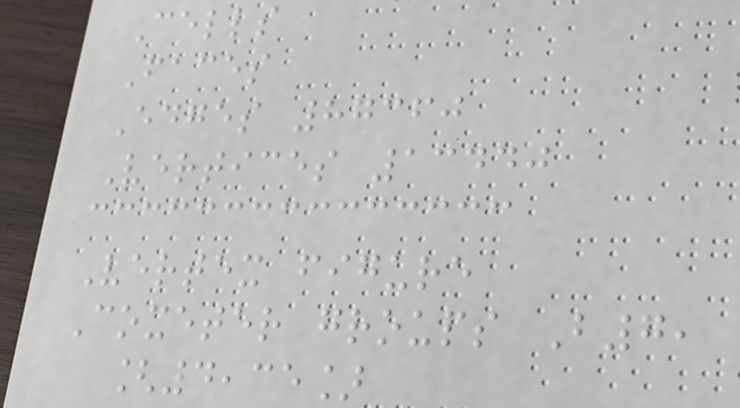Cells
Faces
Edges 87360
Vertices 13440
Vertex figure
Coxeter groups B7,
[4,35]
